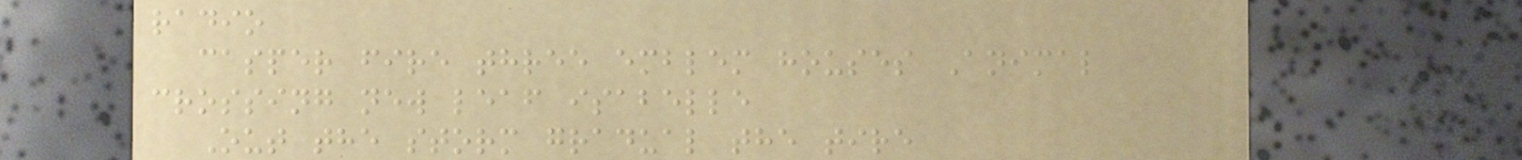radio
casper fire three emblem houses Animal
crossing new leaf isabelle
Out the storm gradual the tire
